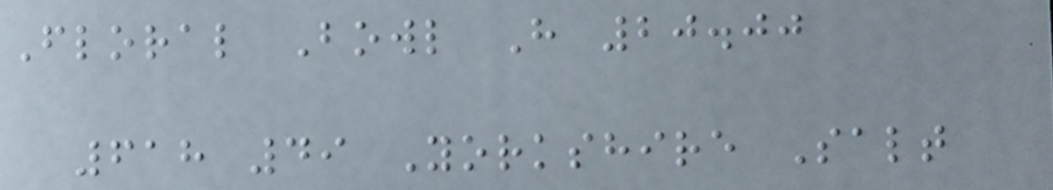Floral Bowl H 20.00
618 49 Yorkshire Salt
